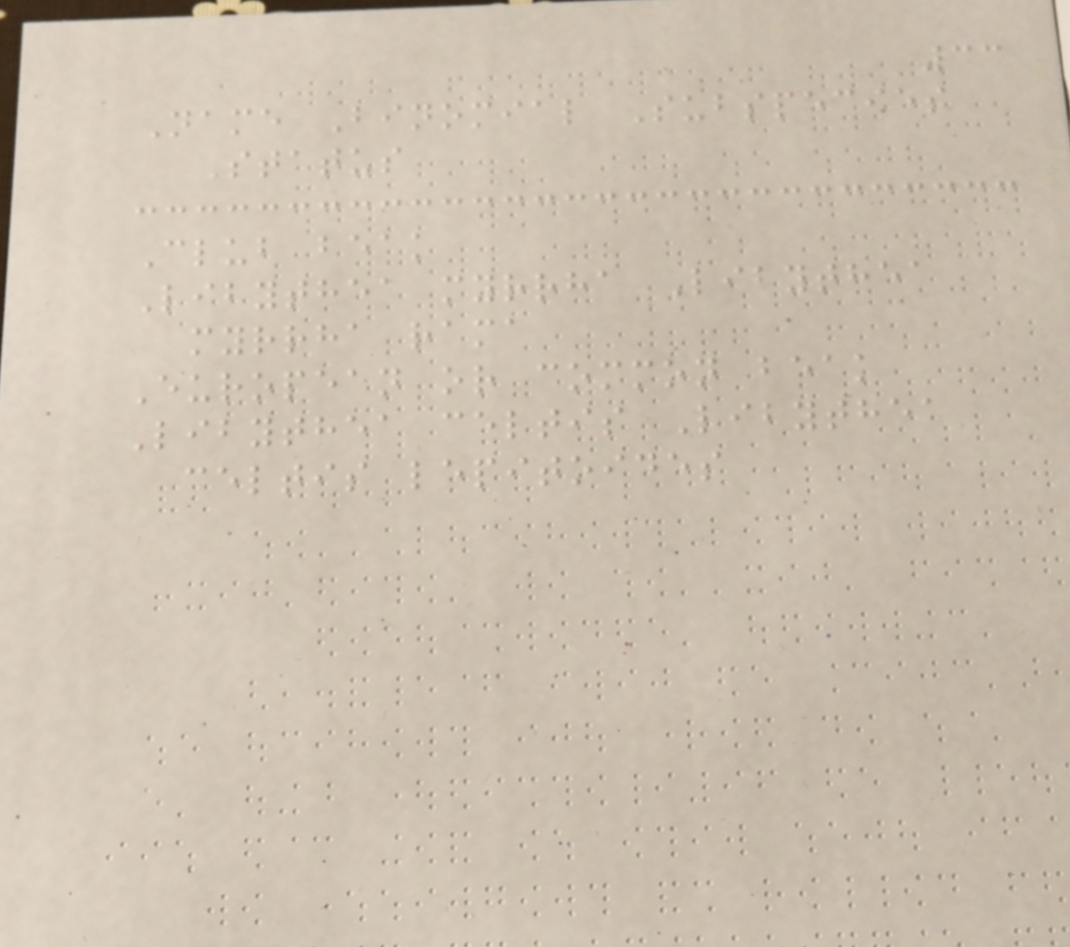33
Name Binomial Subspecies
Status
Club beak
Libythea myrrha Libythea
myrrha rama
European or common beak
Libythea celtis Libythea
celtis lepitoides
